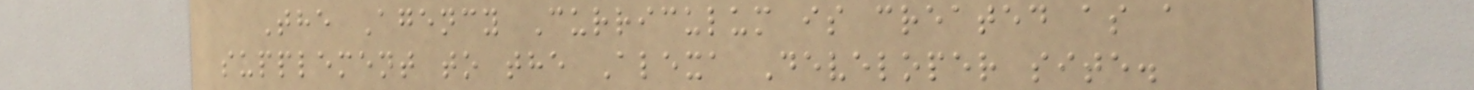The Agency Curriculum is created as a
supplement to the Alexa Developer site.
